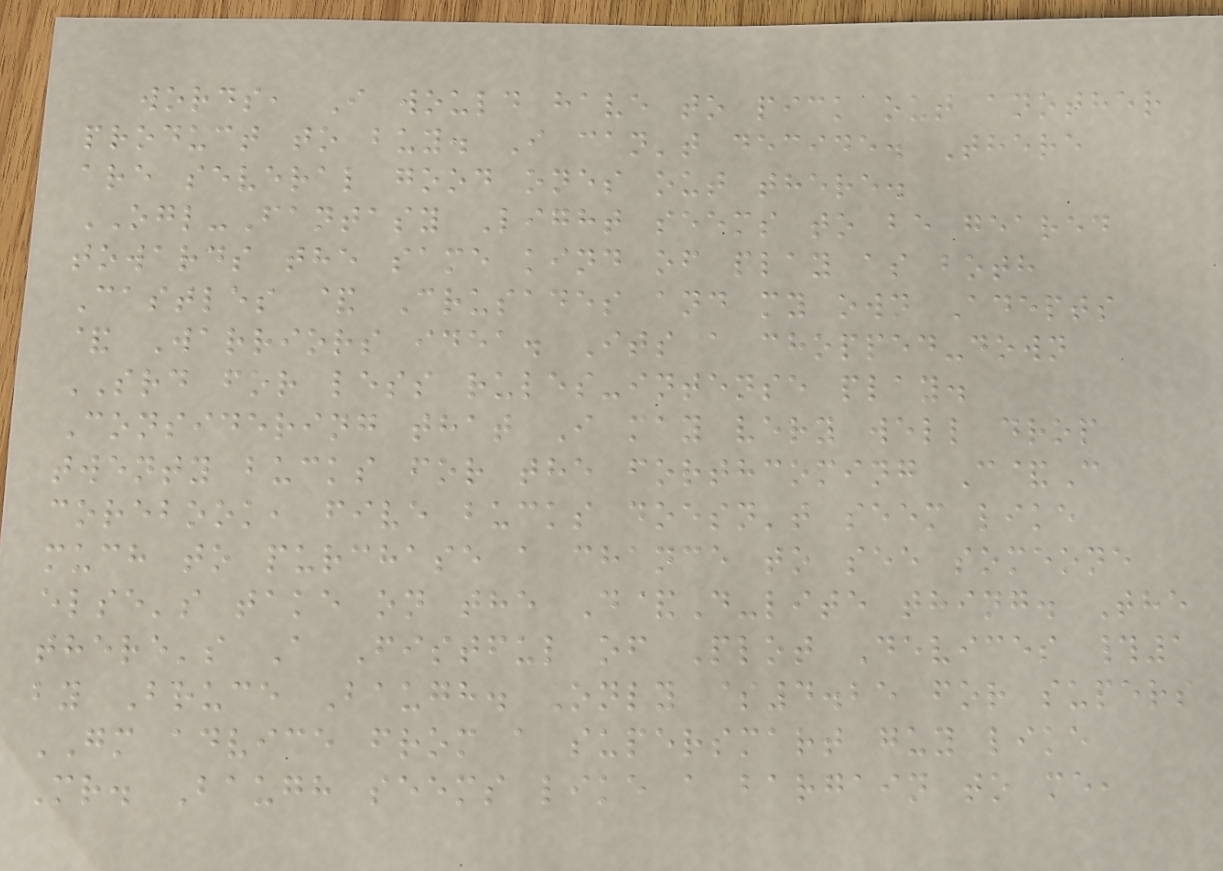words, I would have to pick out another
product to buy. I can't decide. There
are several good ones out there.
OGL-Fantasy Light seems to be geared
towards the same kind of play as both
Castles & Crusades and my own Adepts
& Warriors idea. Its a chopped-down
SRD for less rules-intense play.
Considering that I may very well drop
twenty bucks for the forthcoming C&C
corebook, five bucks doesn't seem like
much to purchase a chance to see someone
else's take on the D&D-lite thing. The
there's A Fistful of Plot Devices #1
by Bruce Baugh. Only $4.25 for supers
GM advice from a supersmart guy like
Mr. Baugh seems like a bargain to me,
